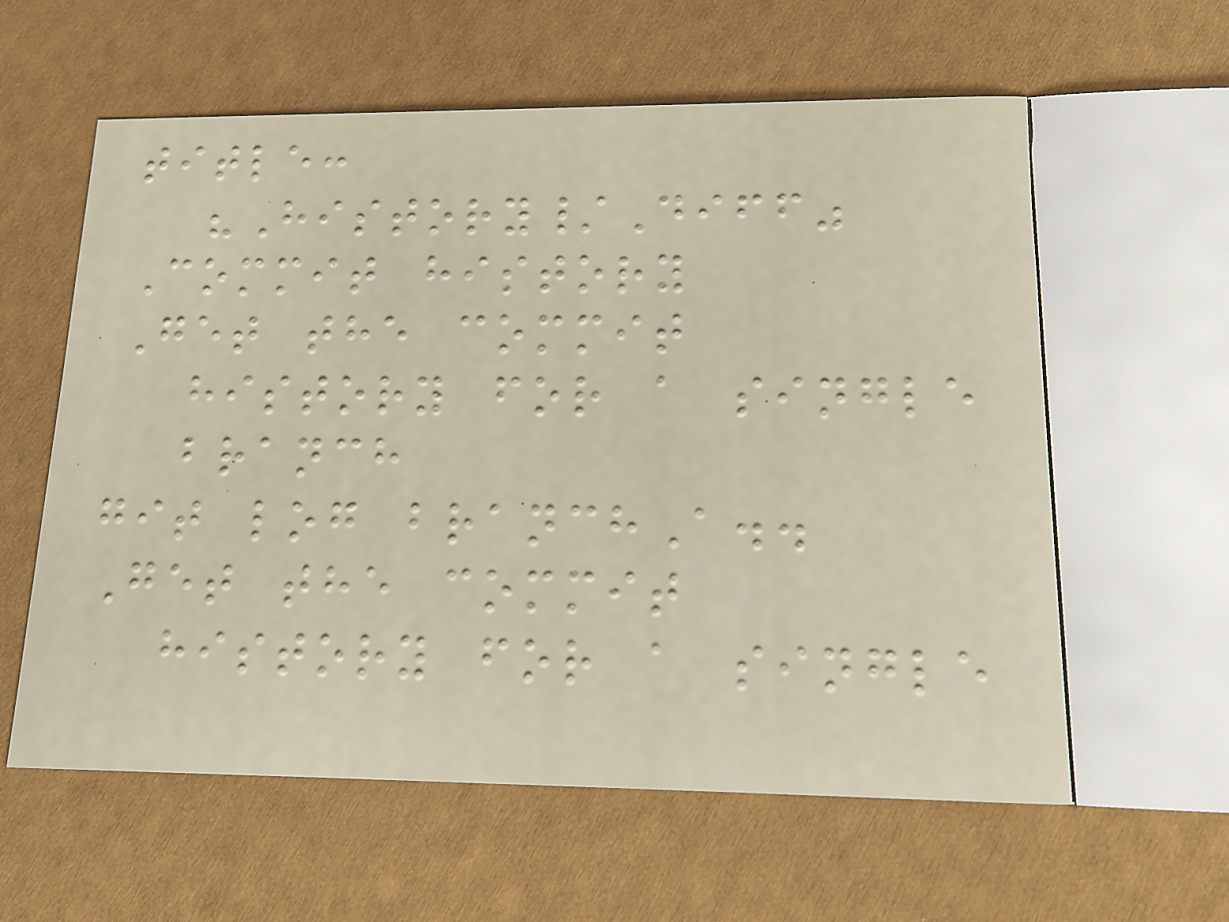title:
"History/Diff"
Commit history
Get the commit
history for a single
branch
git log branchA..
Get the commit
history for a single
